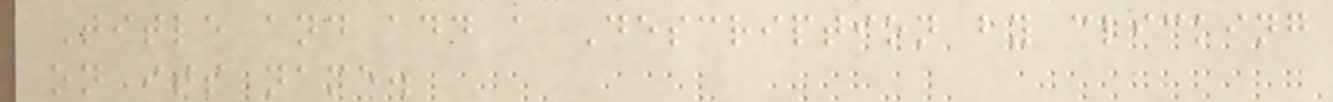Title and add a Description by clicking
on its name.
